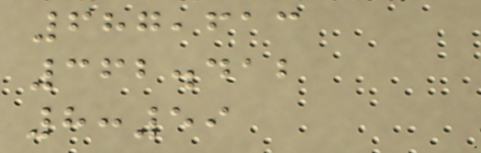687,613
362.412
8:59
